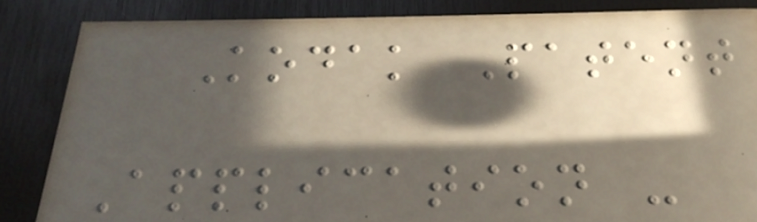Kodak Patent
Application -
